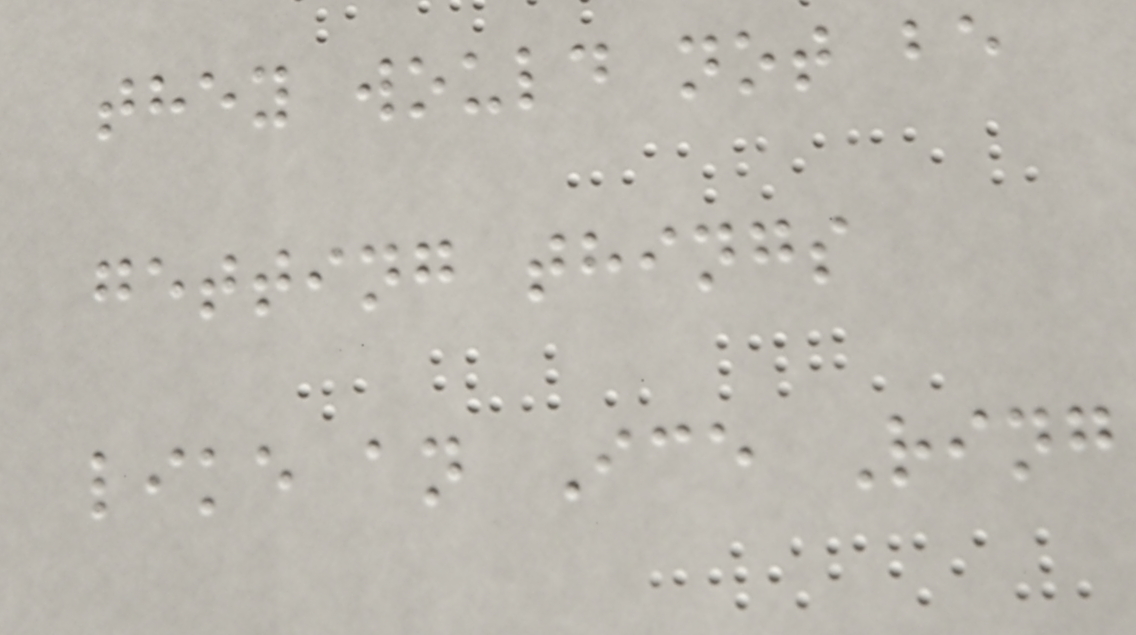they would not be
getting things
like an Ice Ring
